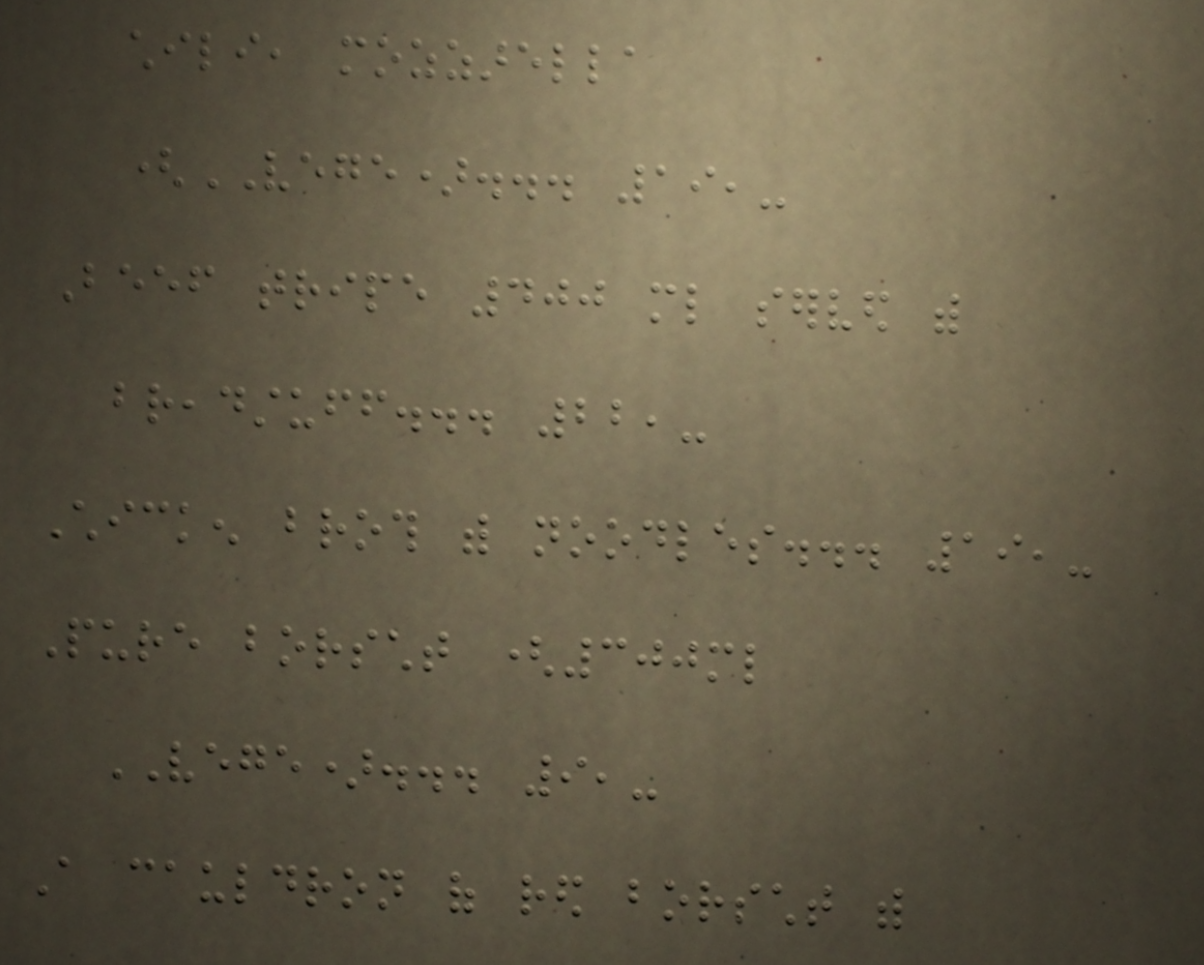chili, mozzarella
(VEGE)... 19,-
Beef tripe 400 ml served with
breadstuff... 22,-
Chicken broth with noodles... 19,-
Pure borscht (300ml
VEGE)... 9,-
A cauldron of red borscht with
